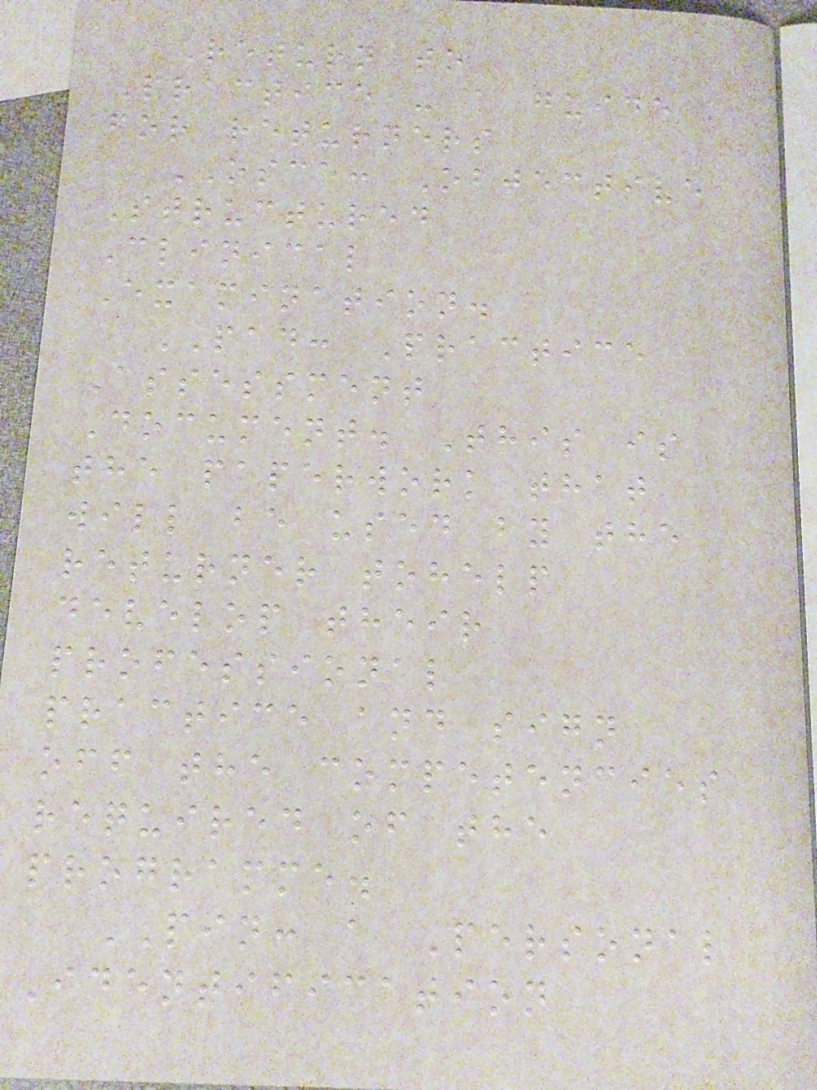Return to
Practice - a guide
for returners
OSCE: Objective
Structured
Clinical
Examination.
PAD: Practice
Assessment
Document. This is
the paperwork that
will be used by the
returner tohelp
develop their
professional
practice and sign
off the competencies
required of the
programme.
PIN: a Personal
Identification
